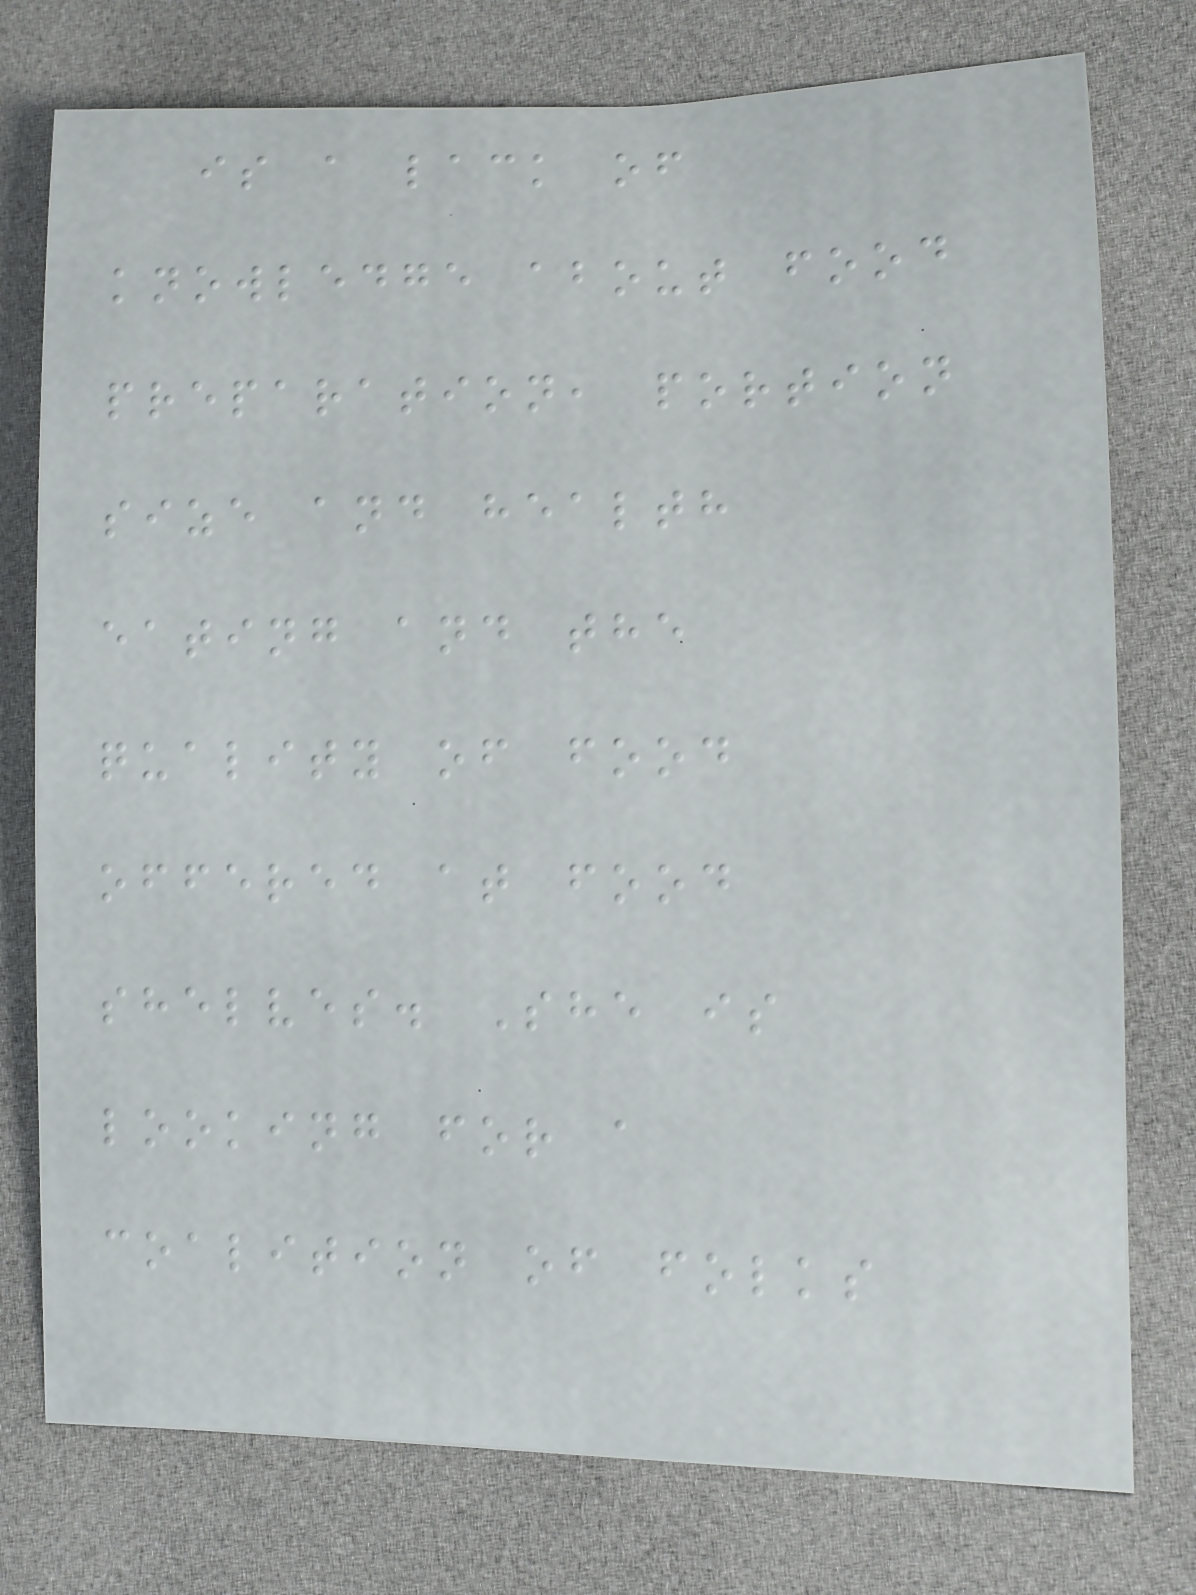is a lack of
knowledge about food
preparation, portion
size and health
eating and the
quality of food
offered at food
shelves. She is
looking for a
coalition of folks
